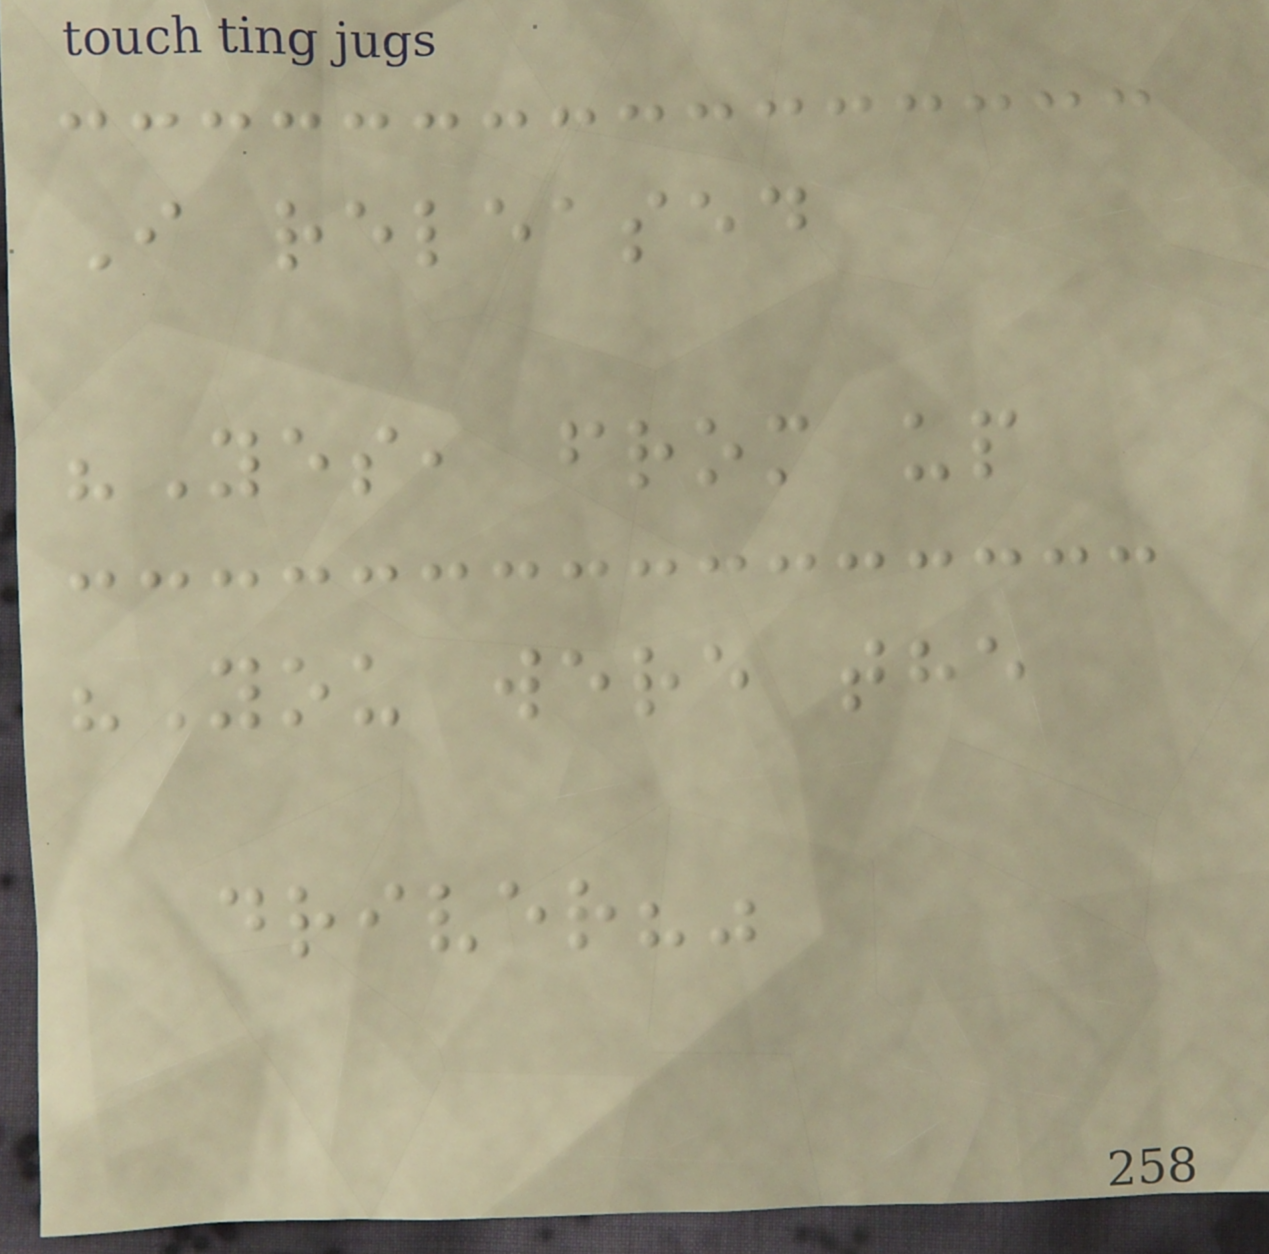I released
"Yes, from up
"You were the
driver?"
